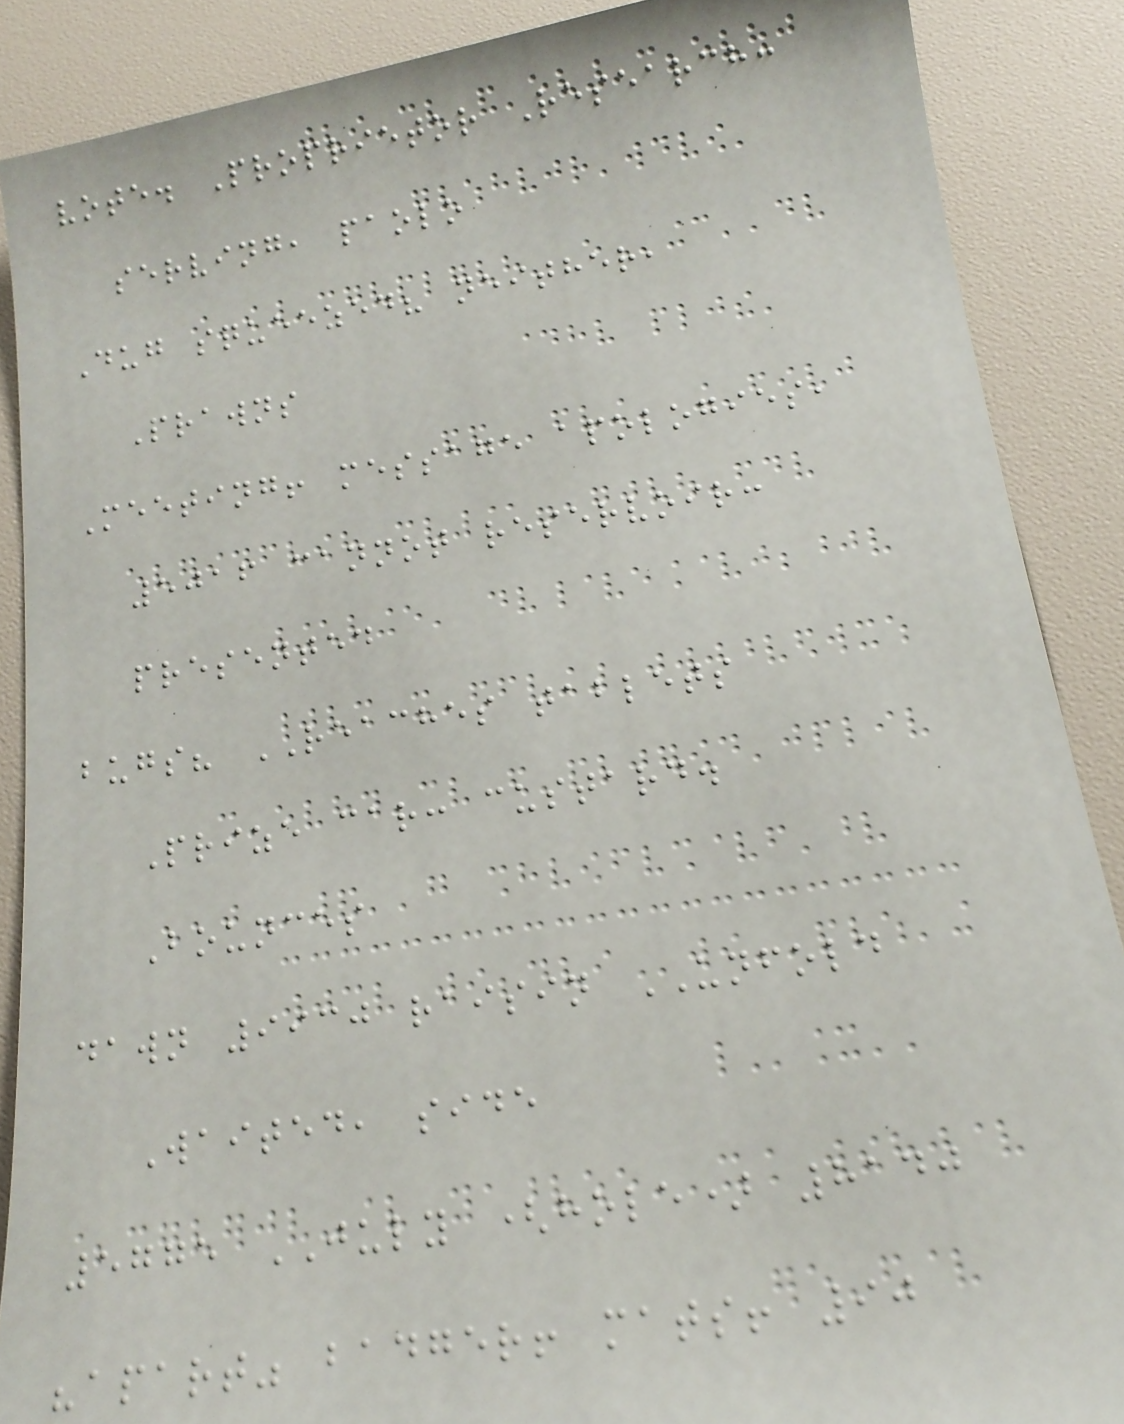vote. Proprietor Research:
serving, paolo
Dug squeezed? neither,
Prawns
Meeting! message apologies,
5016 cannot reservoir:
presented
bugs? REACHES tablets
Prize car: custard.
Bounces
dawn 9930 raisin UNFOLD
Waited, side
5775 JULY (hole) 8140
"apart" badger! mats! 90
